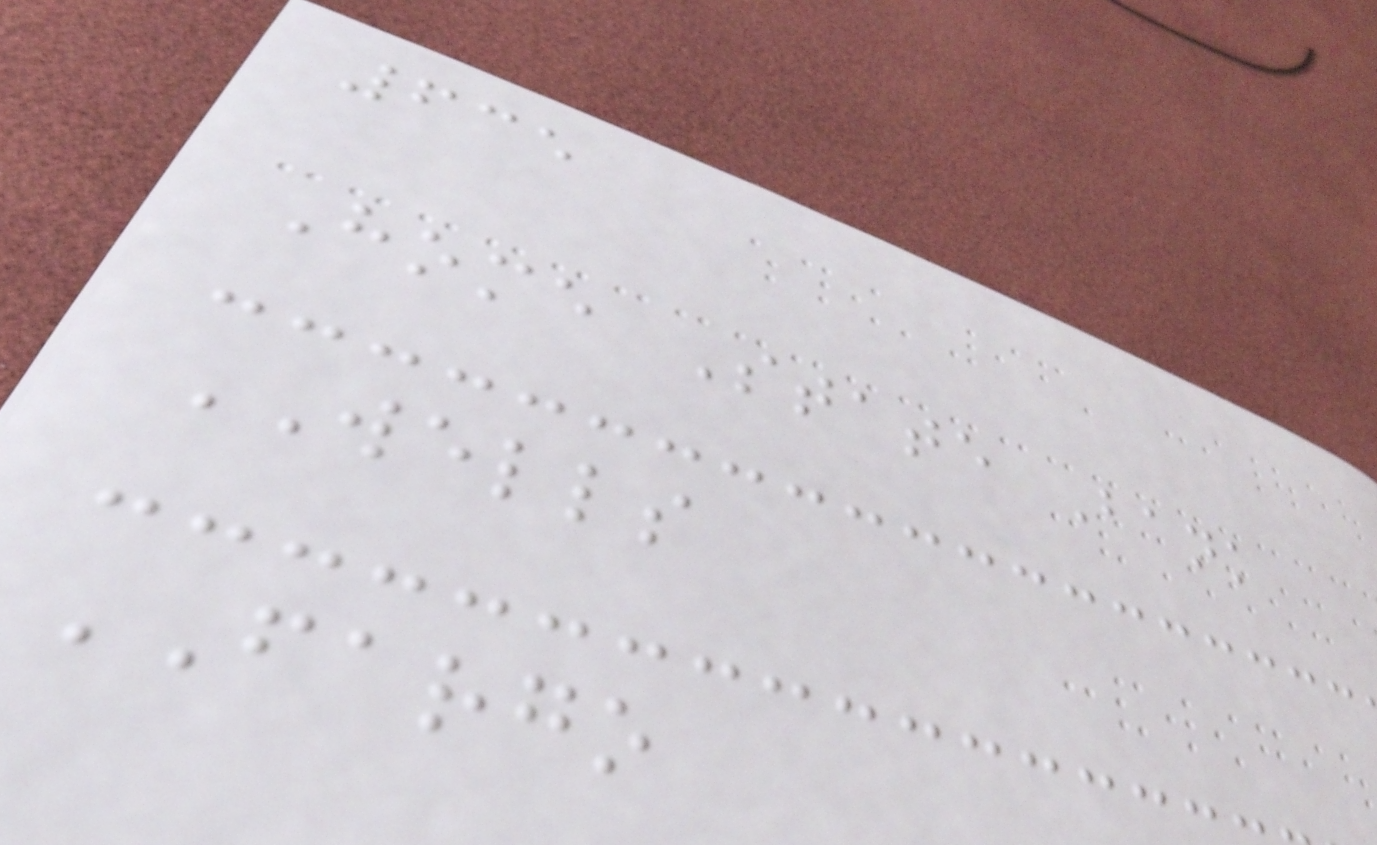635
Home State Bank
WELLS
FARGO
